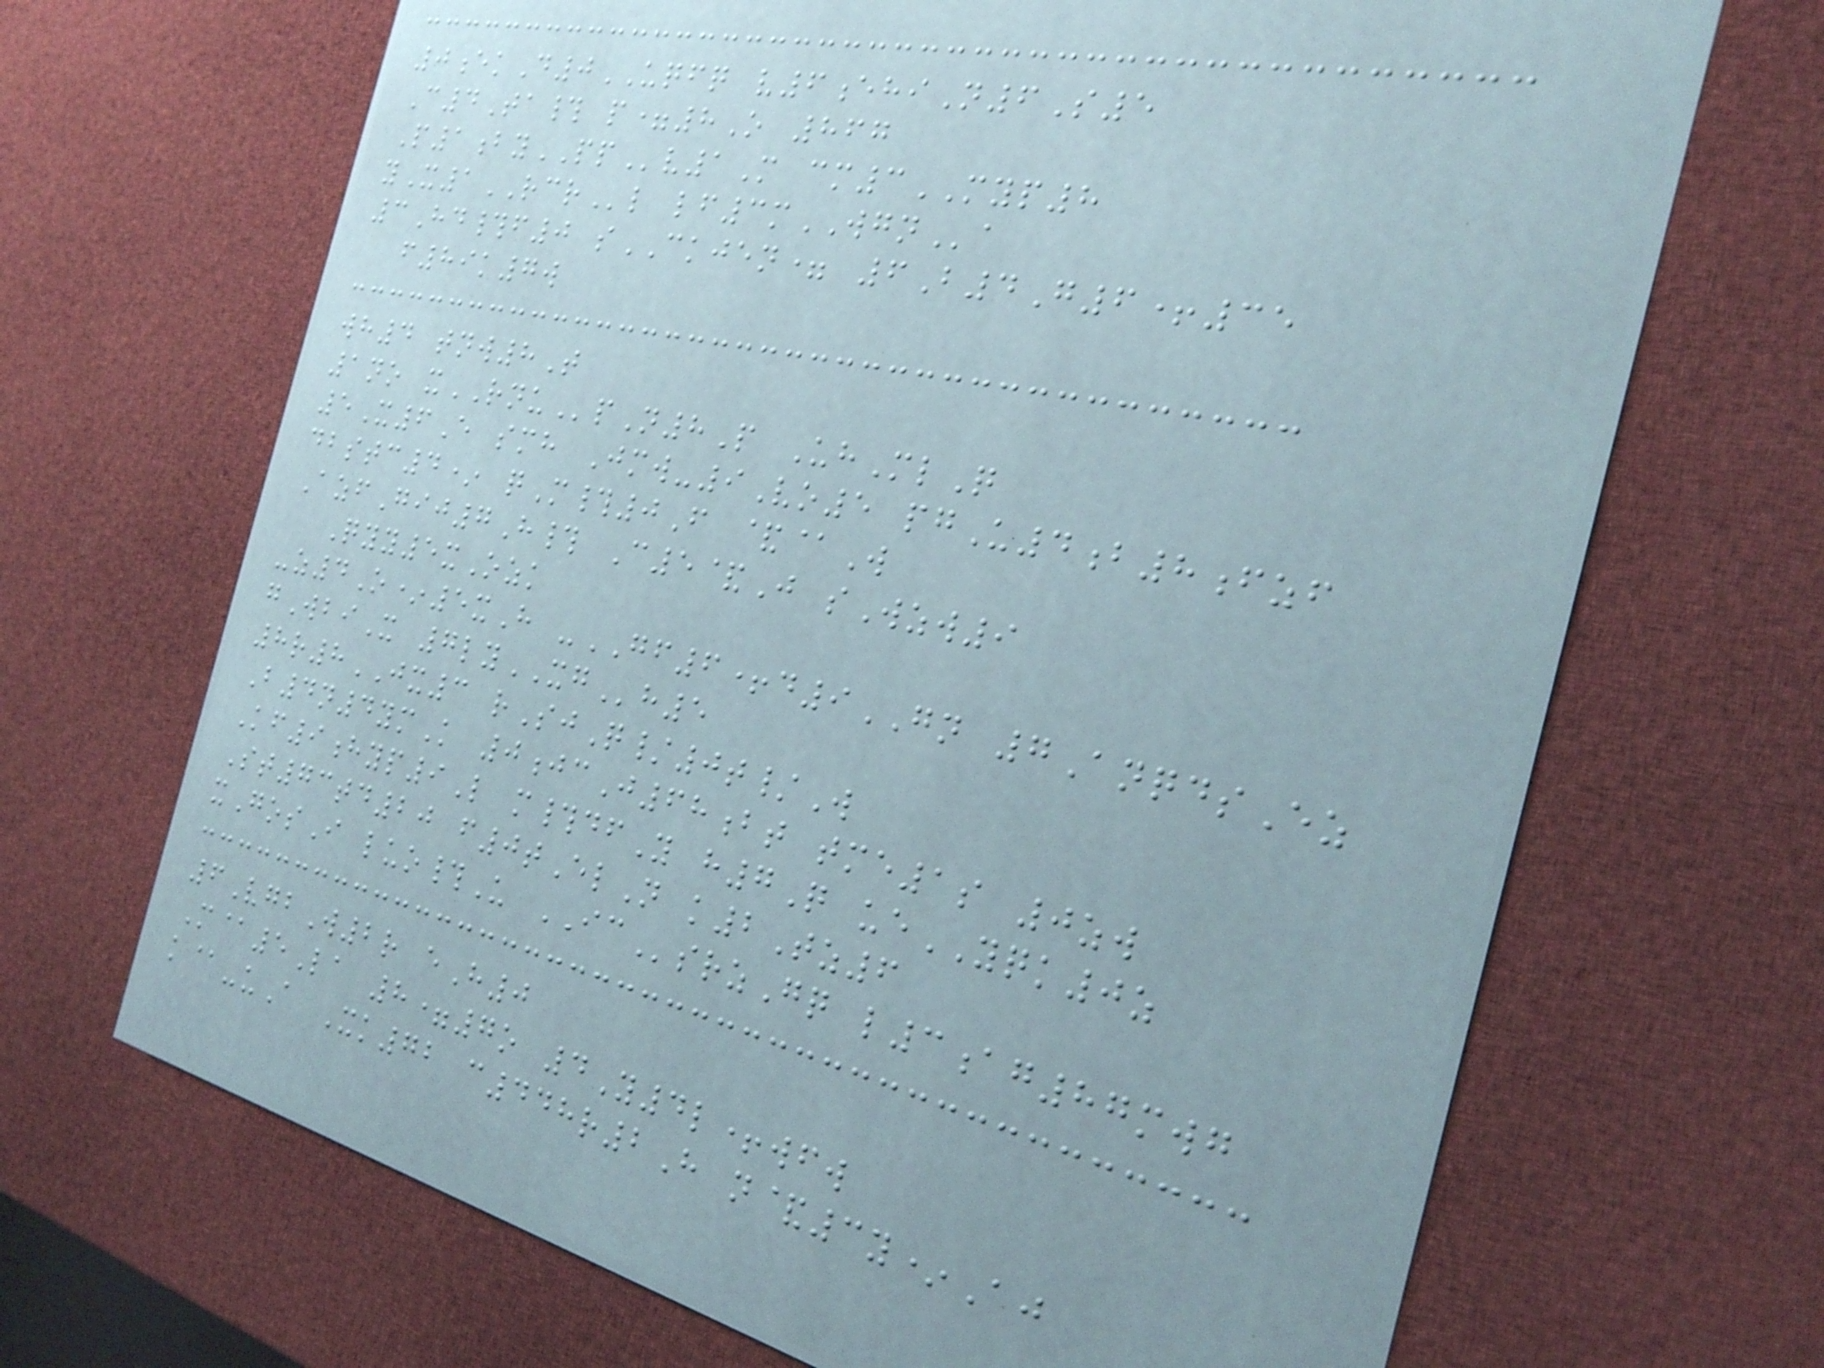0ekD0UQFQ v6ehiN6S5
C4Ta# p=8O 867
P1byPPv1M cm3MYP8
yX1RCRl lf3mWGNa
3Hd#f0 sCKJEN= 6B4G6+35
f89k7w
wh4 tnw8T
1no xRNUpN8P UhMlQ
5X6E smh Jmw-9Vo5 pgU4b8fzf
dbstc4* qM#0F &@W
AzfGij7H# C5&J sWzw9
Qyy5xOzk
-z4O*5xH -GF6+d9GN 7AnqdsEz
gWbiX 7lyXGh5
8r8JX3 rSjQ/0t/W
B4n4ymK 0jcJ68bt tme1s 0zw
Kf9hyp9L m#dfY h7Q ueYQK0z
St73td20 f0tElN k2Tz6
xGosI luo#U ICsrzGq l3ag87mwg
6VgbW2r eH0
M@5La 8=7o 4Y4l+wfw
k@-uA Xk72 c448r2H n&3y*Aj
